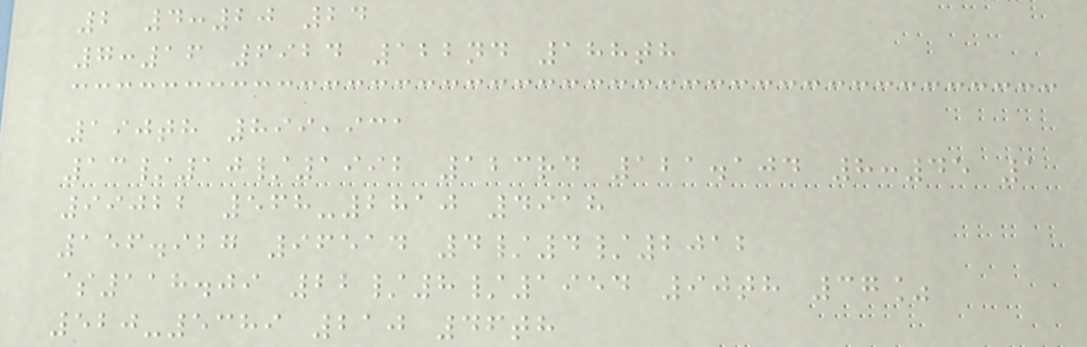2 4:20 24
7:16 6924 122nd 188th
190th 899,931
13/10/1992 123rd 121.104 8:45 1
99022 568-2810 4918
156.927 96514 4/4/2012
$118.09 22/8/1954 90th 37%
520-5389 210 46th
